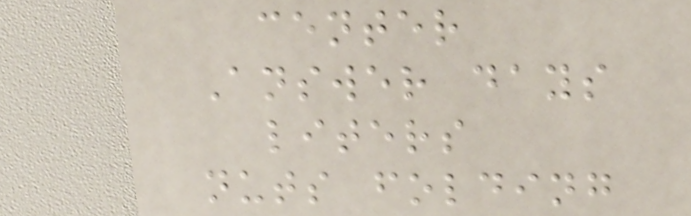center
Answer days
liters
nuts folding
